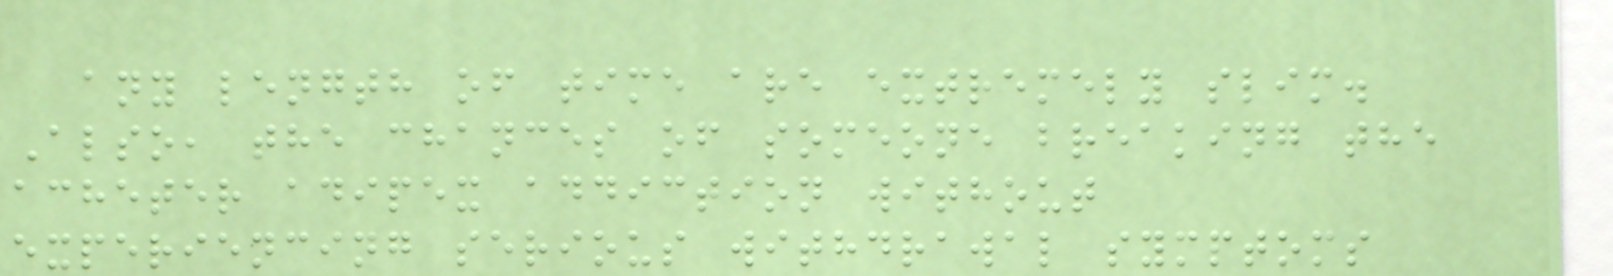any length of time are extremely slim.
Also, the chances of someone breaking the
acheter adipex addiction without
experiencing serious withdrawal symptoms
